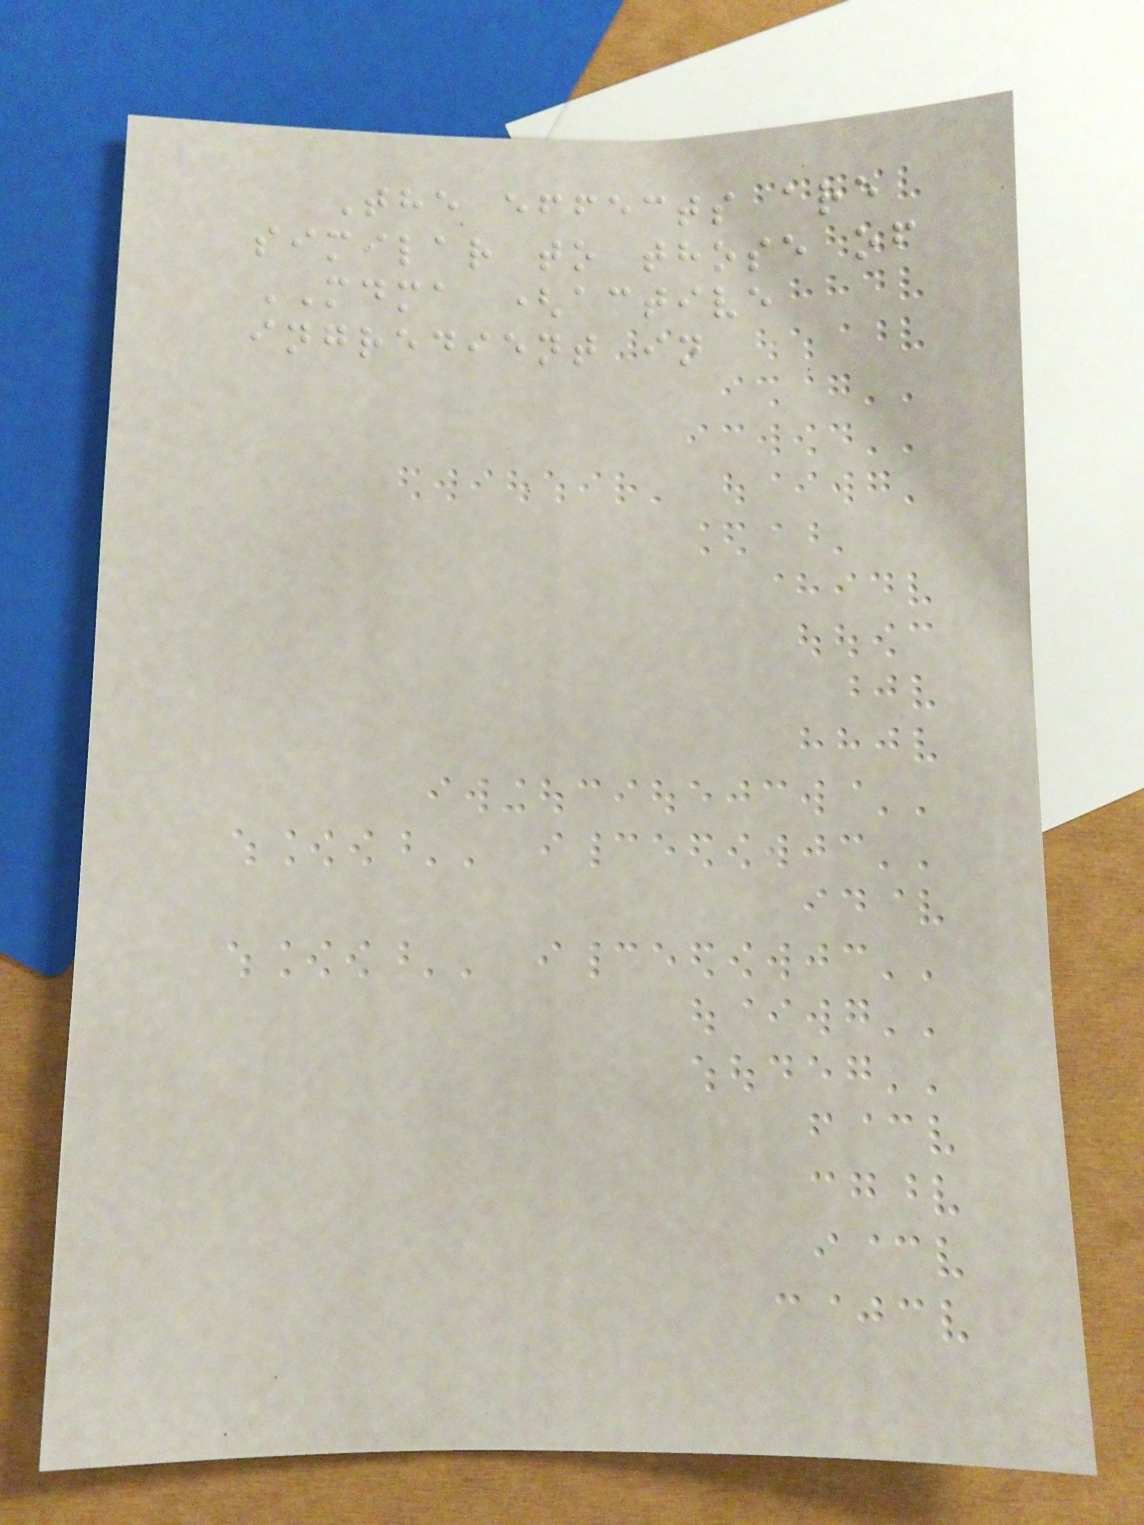The effects are
similar to those of
MDMA (active
ingredient in
